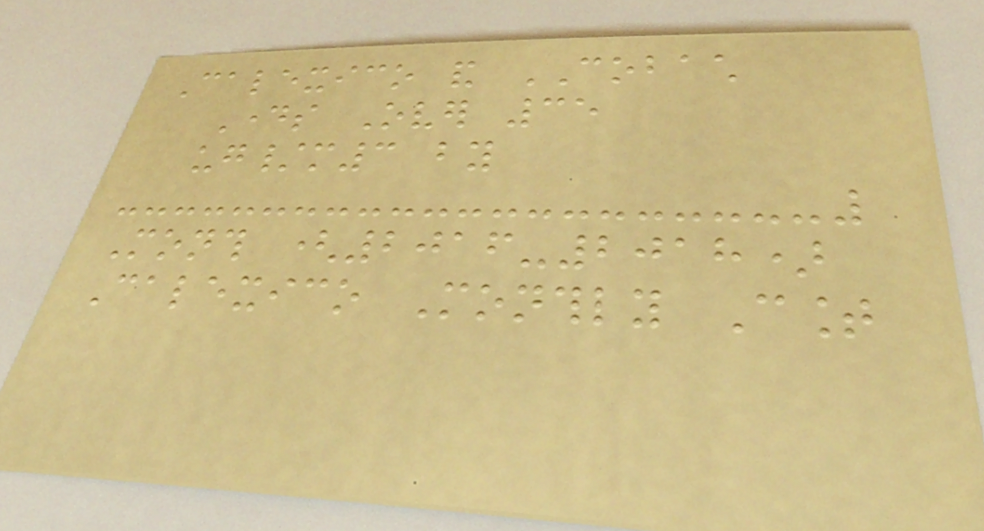Calexico and COBACH
Days Over 35
ug/m3 by
Month (2016-2018)
Calexico Monthly Count
